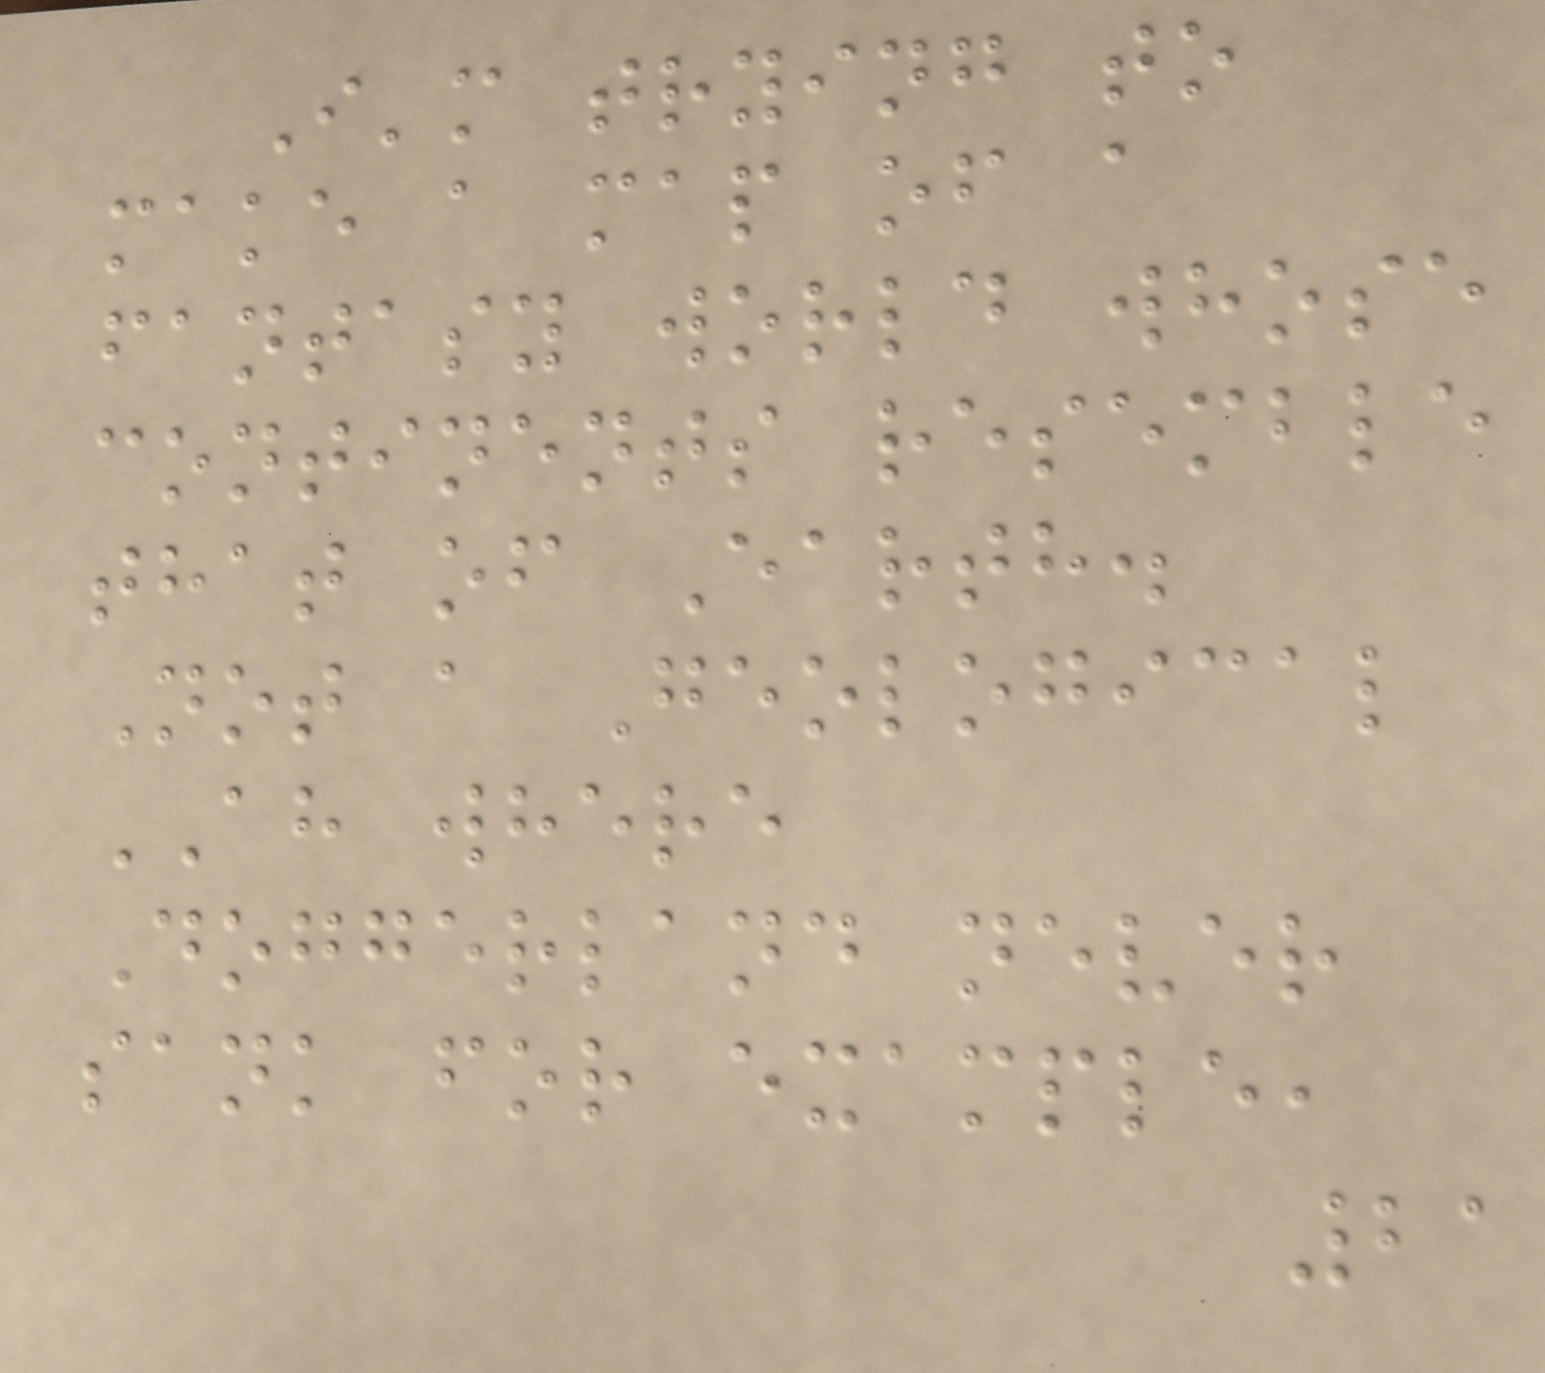I'm trying to
make a map of a
fantasy world whose
continents resemble
that of Earth.
Not a Geological
AH where
Doggerland never
sank for example,
21
